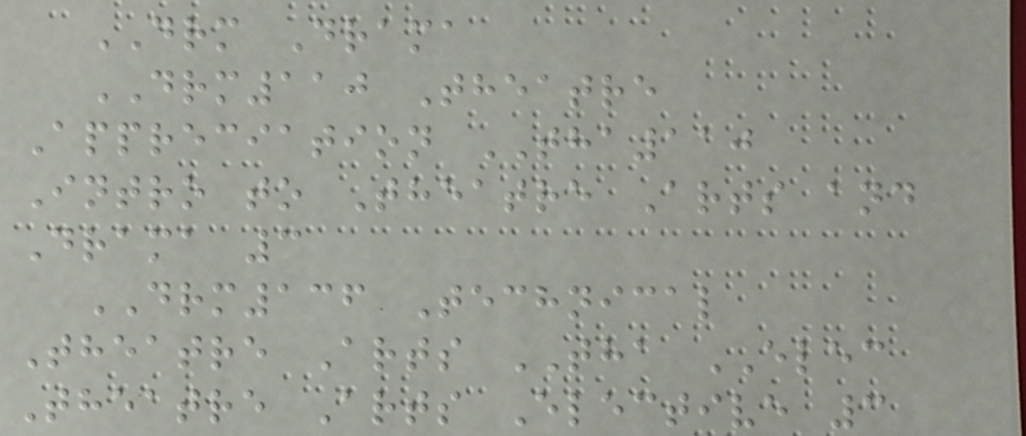DRM Drama
DRM110 Theatre
Appreciation THA110
Intro to Theatre Arts and
Drama 3
DRM136 Technical
Theatre Arts THA ELEC
Theatre Arts Elective 3
